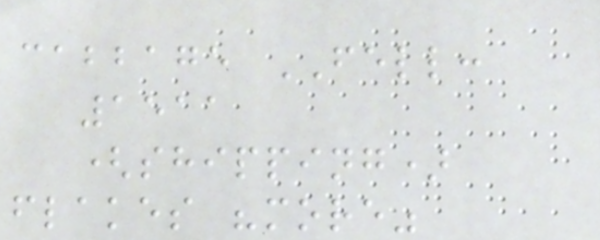cabbage FELL:
1511
(shipping)
flakes "more"
